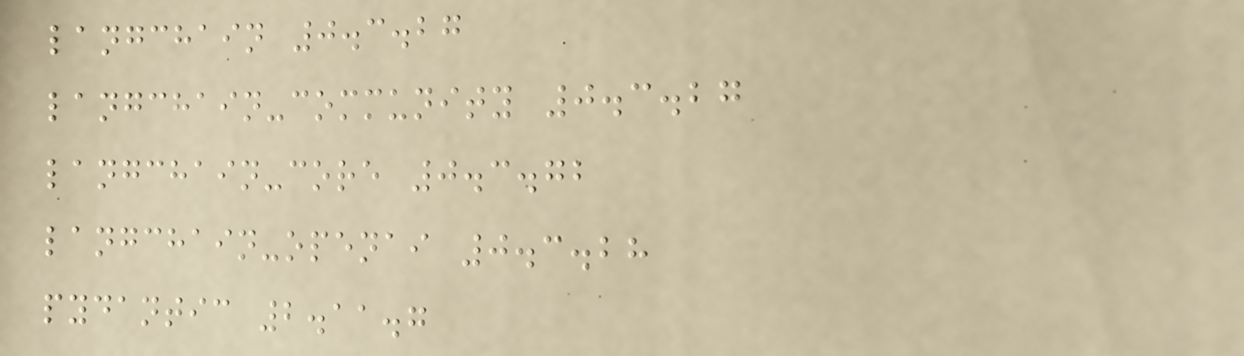langchain 0.3.27
langchain-community 0.3.27
langchain-core 0.3.72
langchain-openai 0.3.28
pydantic 2.11.7
